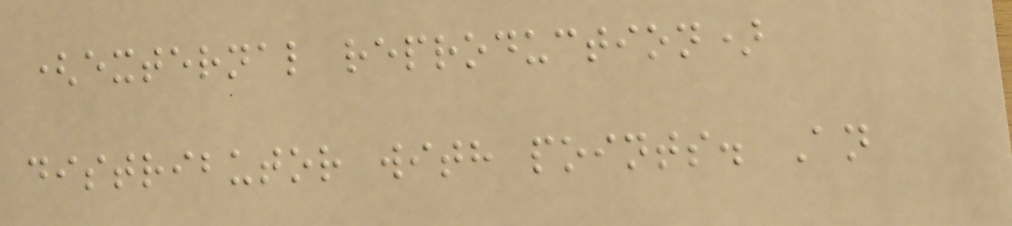(external reproduction)
distributor with points. An
